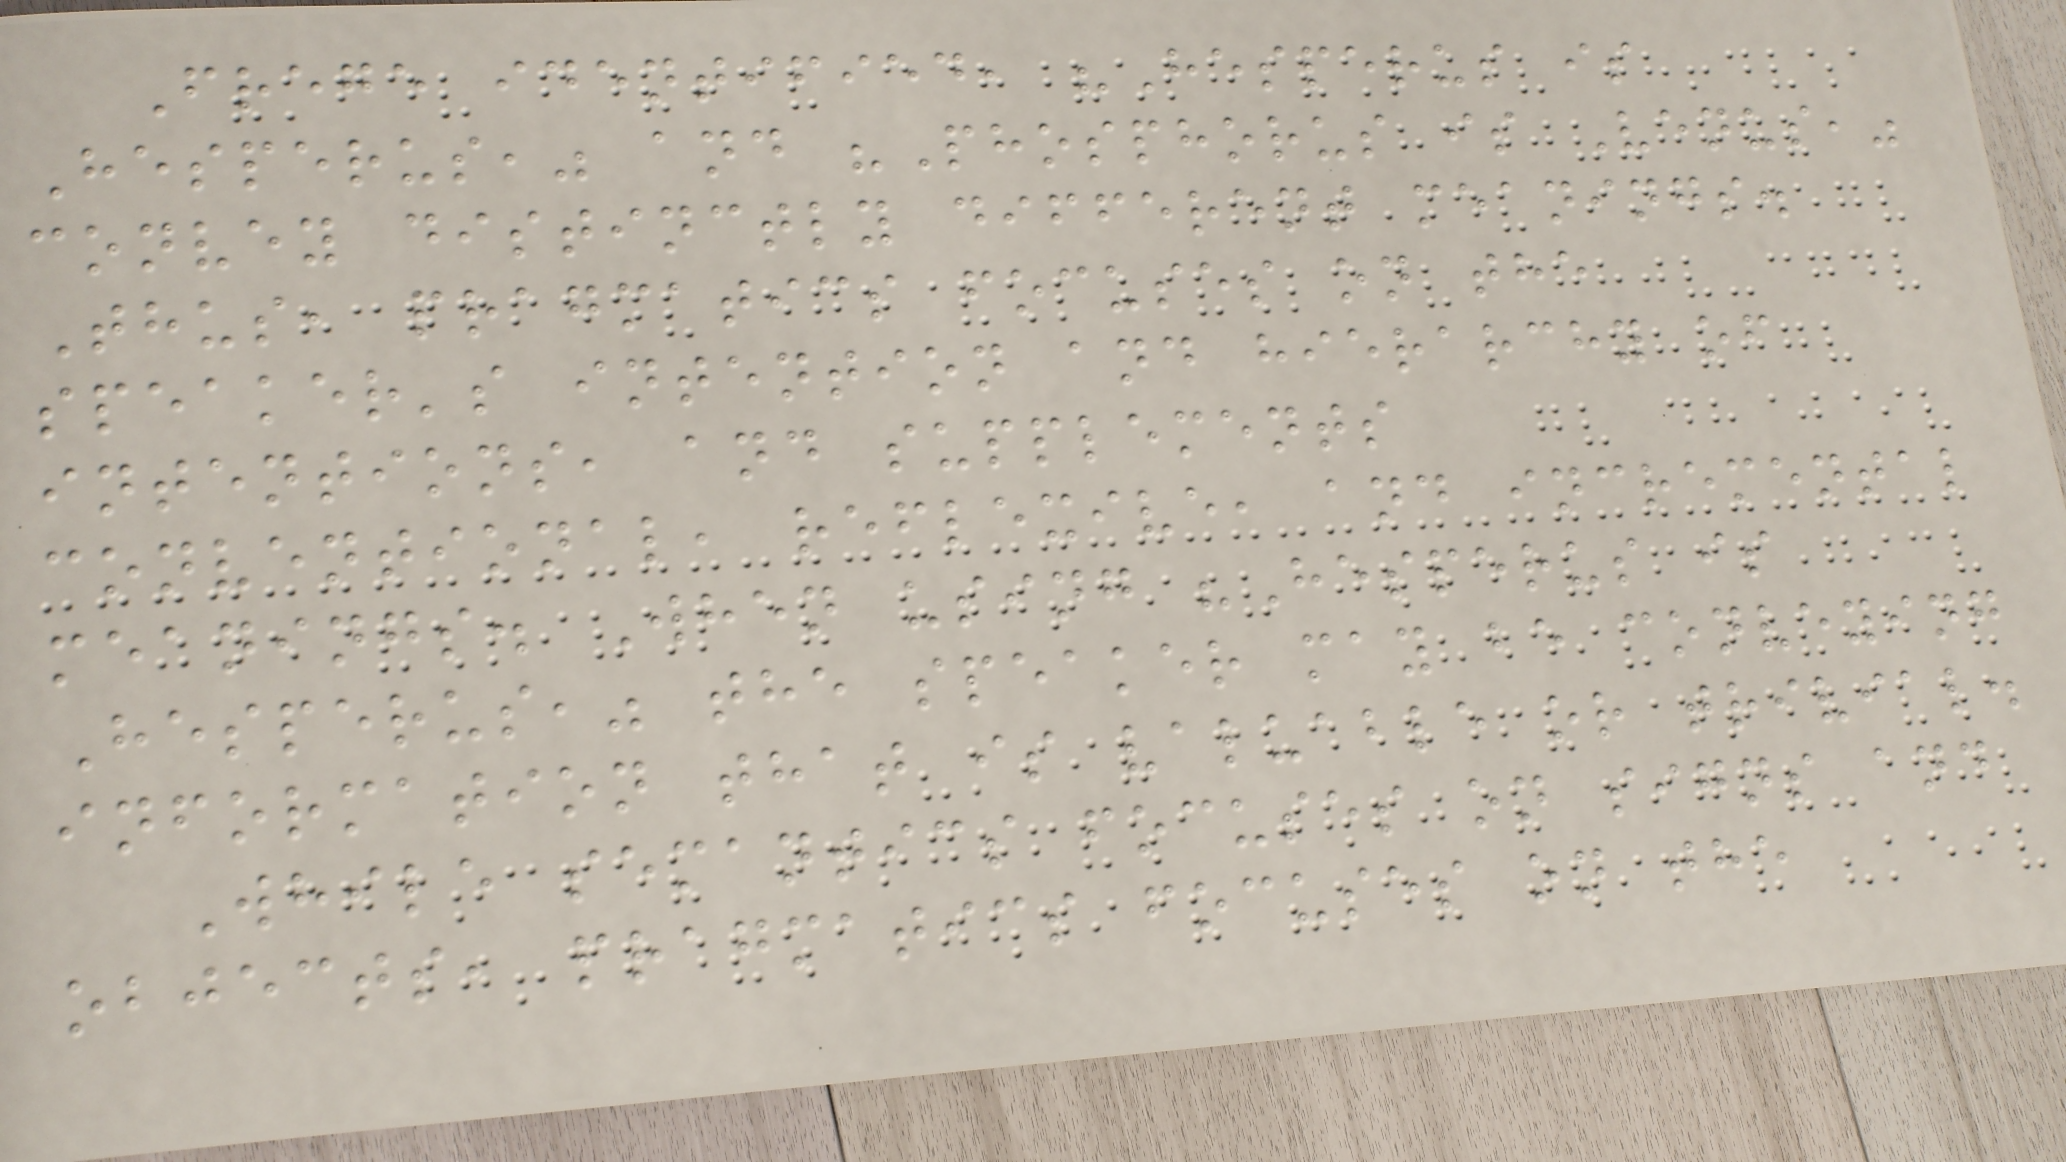Frege identified, "Hesperus is
Hesperus," and "Phosphorus is Venus,"
convey distinctly different meanings.
Thus, pragmatics focuses on the
speaker's intention and hierarchy of
intentions, and supplements
conventional, reflexive, and incremental
meanings. When using "Hesperus is
Hesperus," the speaker may be conveying
information that is valuable or trivial.
While semantics focuses on signs and
objects, pragmatics focuses on the
